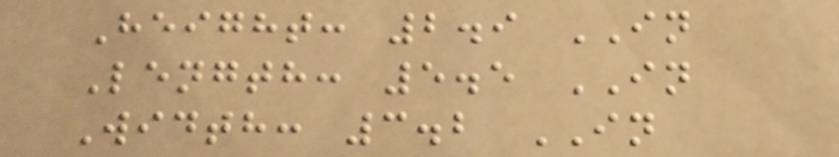Height: 2.9 IN
Length: 5.5 IN
Width: 3.2 IN
